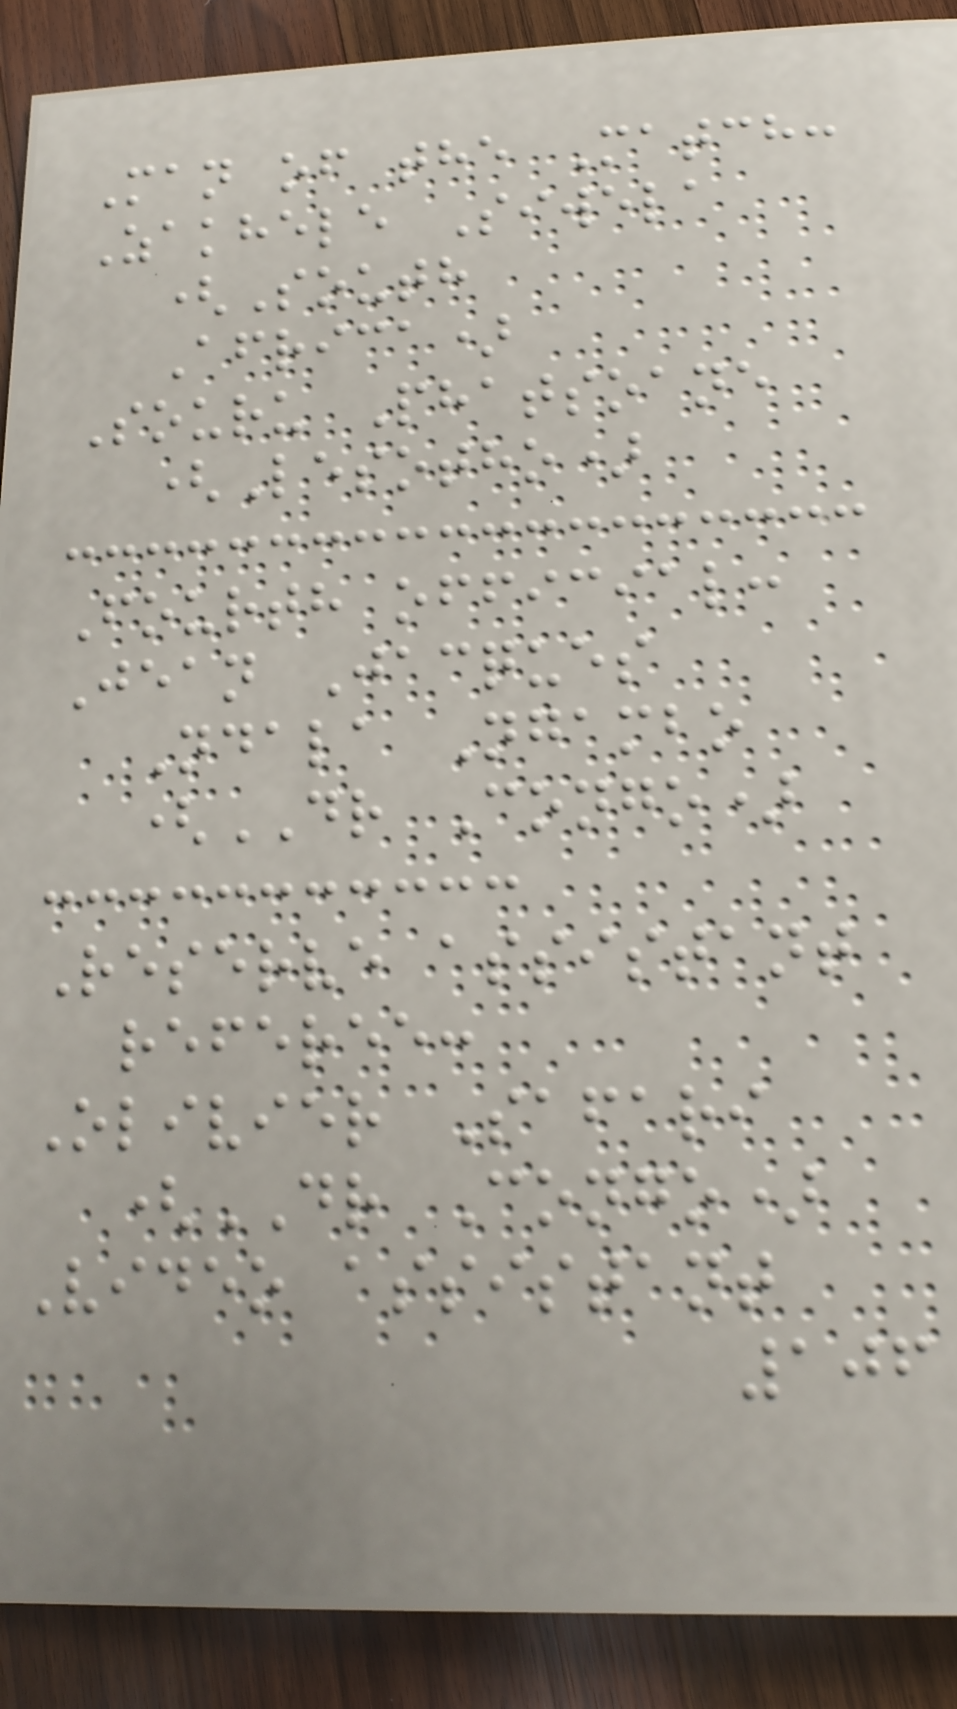Man of the Match:
Zakhele Siwela
(South
Africa)
Souru Phatsoane
(Lesotho)
Fourth official:
Jean Jacques
Ndala Ngambo
(DR Congo)
Reserve assistant
referee:
Olivier Safari
(DR Congo)
Video assistant
106
